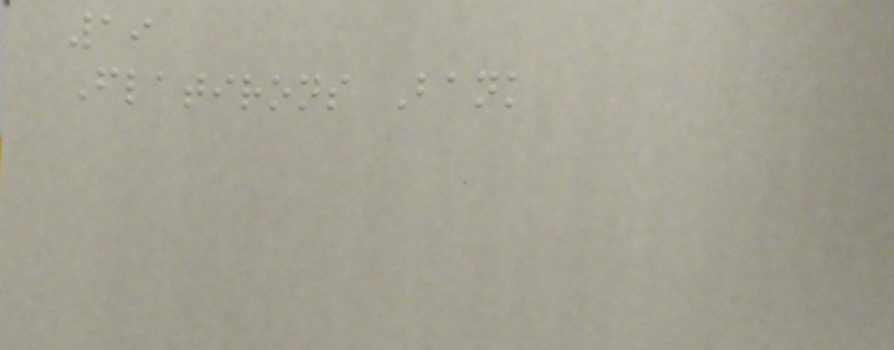19
Flatirons Bank
